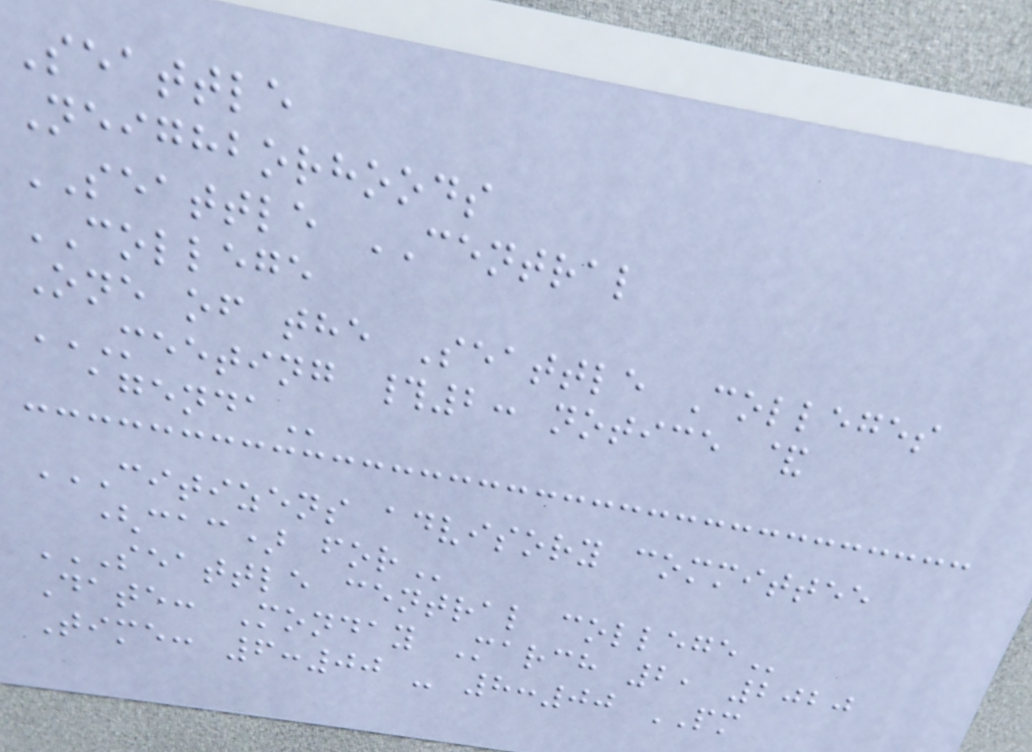Seattle
Neighborhoods
SEATTLE CENTRAL
COLLEGE
One of the Seattle Colleges
MEETING #2: NOTICE &
AGENDA
CITIZENS ADVISORY COMMITTEE
(CAC) FOR
SEATTLE CENTRAL COLLEGE
Date: Monday March 2, 2020
Time: 6:00 - 8:00 PM
